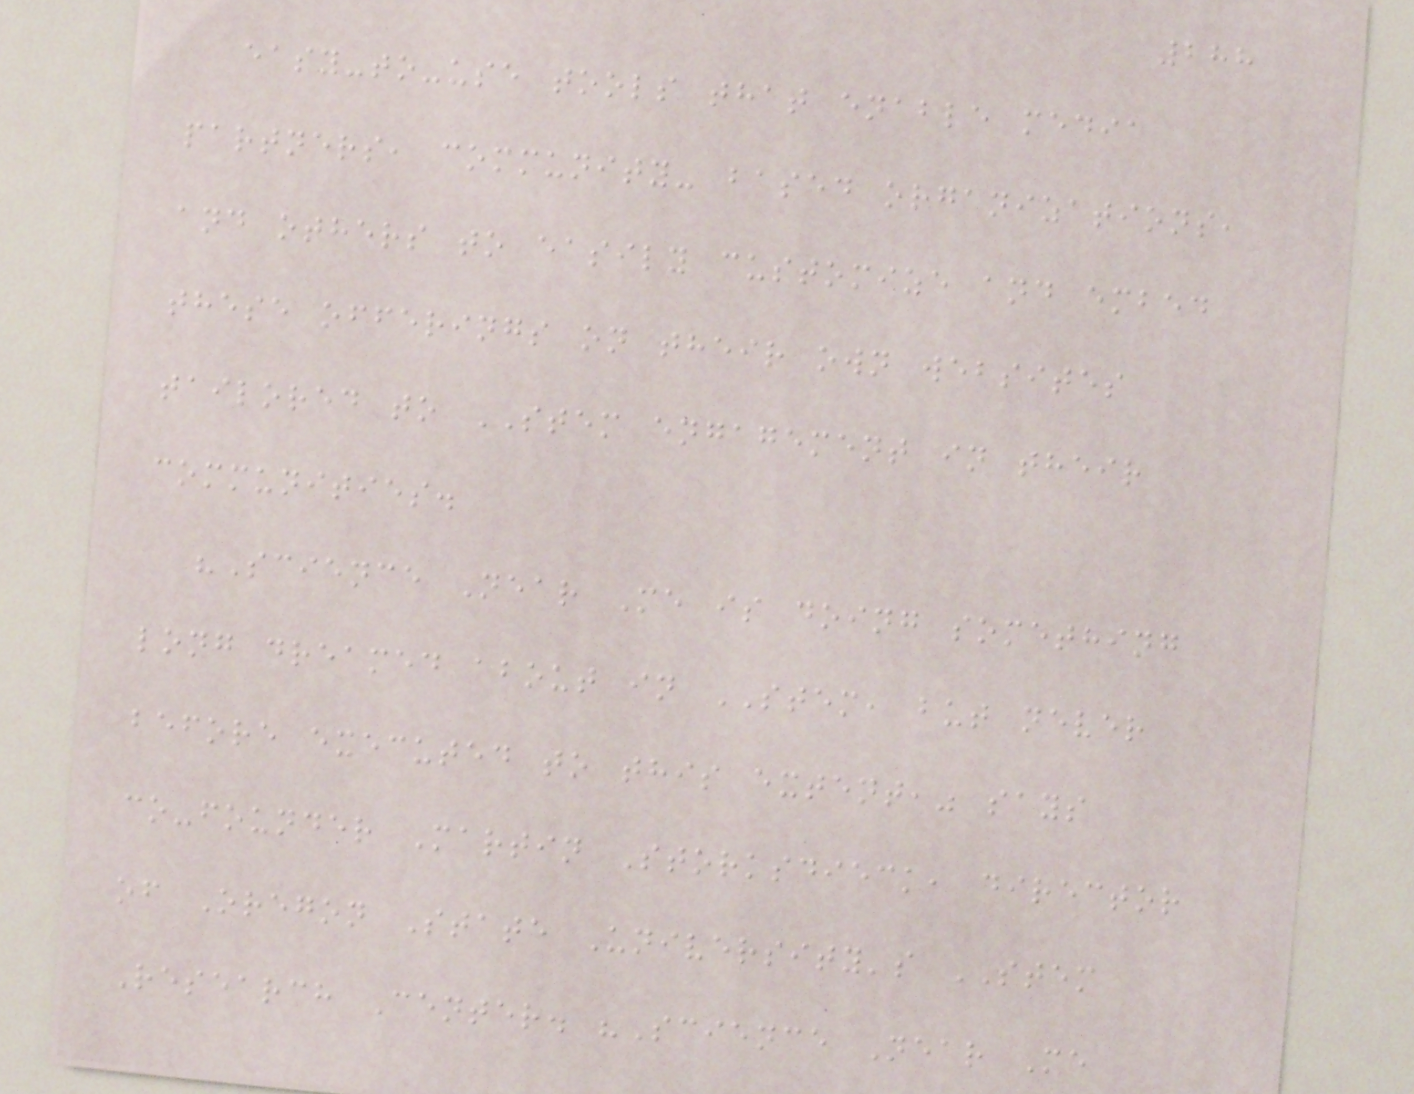288
easy-to-use tools that enable media
partners, community- based organizations,
and others to easily customize and embed
these offerings on their own websites
tailored to STEM engagement in their
communities.
"Science Near Me is doing something
long dreamed about in STEM, but never
before executed to this extent," says
co-founder Martin Storksdieck, director
of Oregon State University's STEM
Research Center. "Science Near Me
